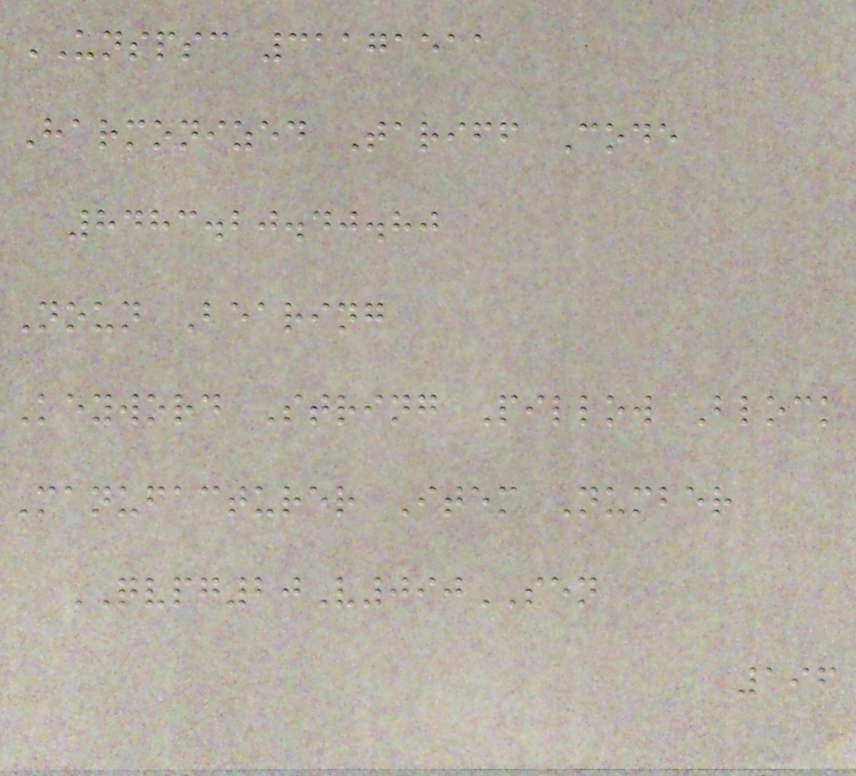UNSPSC 31171511
Harmonized Tariff Code
8483.20.40.80
Noun Bearing
Keyword String Pillow Block
Manufacturer Item Number
QVPG20V090SEN
196
